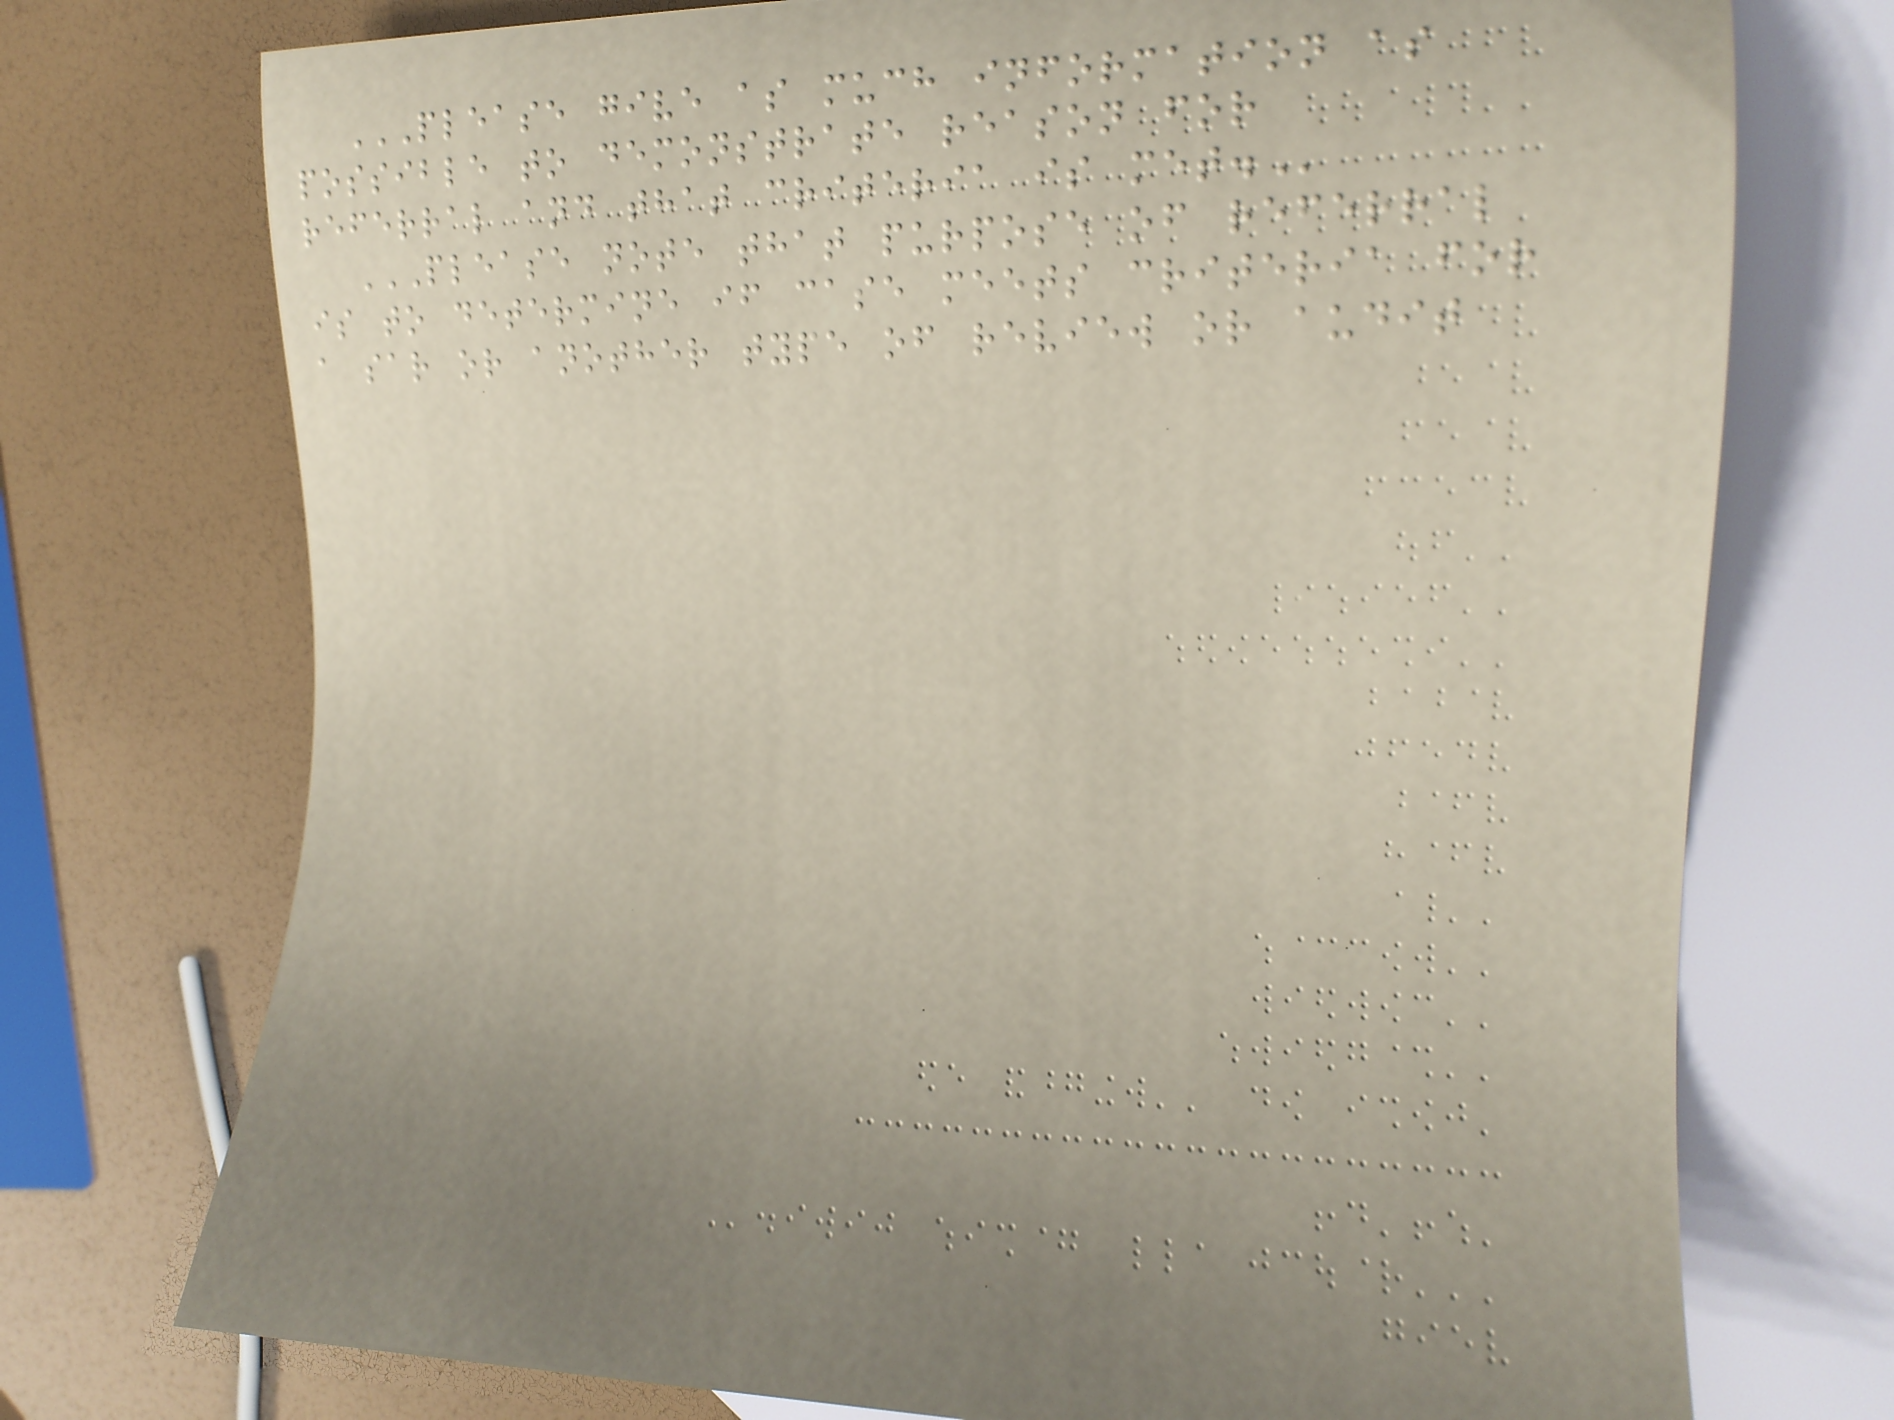PLEASE GIVE AS MUCH INFORMATION AS
POSSIBLE TO DEMONSTRATE REASON FOR
REFERRAL AND THAT CRITERIA IS MET.
PLEASE NOTE THAT PURPOSE OF REFERRAL
IS TO DETERMINE IF CASE MEETS CRITERIA FOR
A SAR OR ANOTHER TYPE OF REVIEW OR AUDIT
